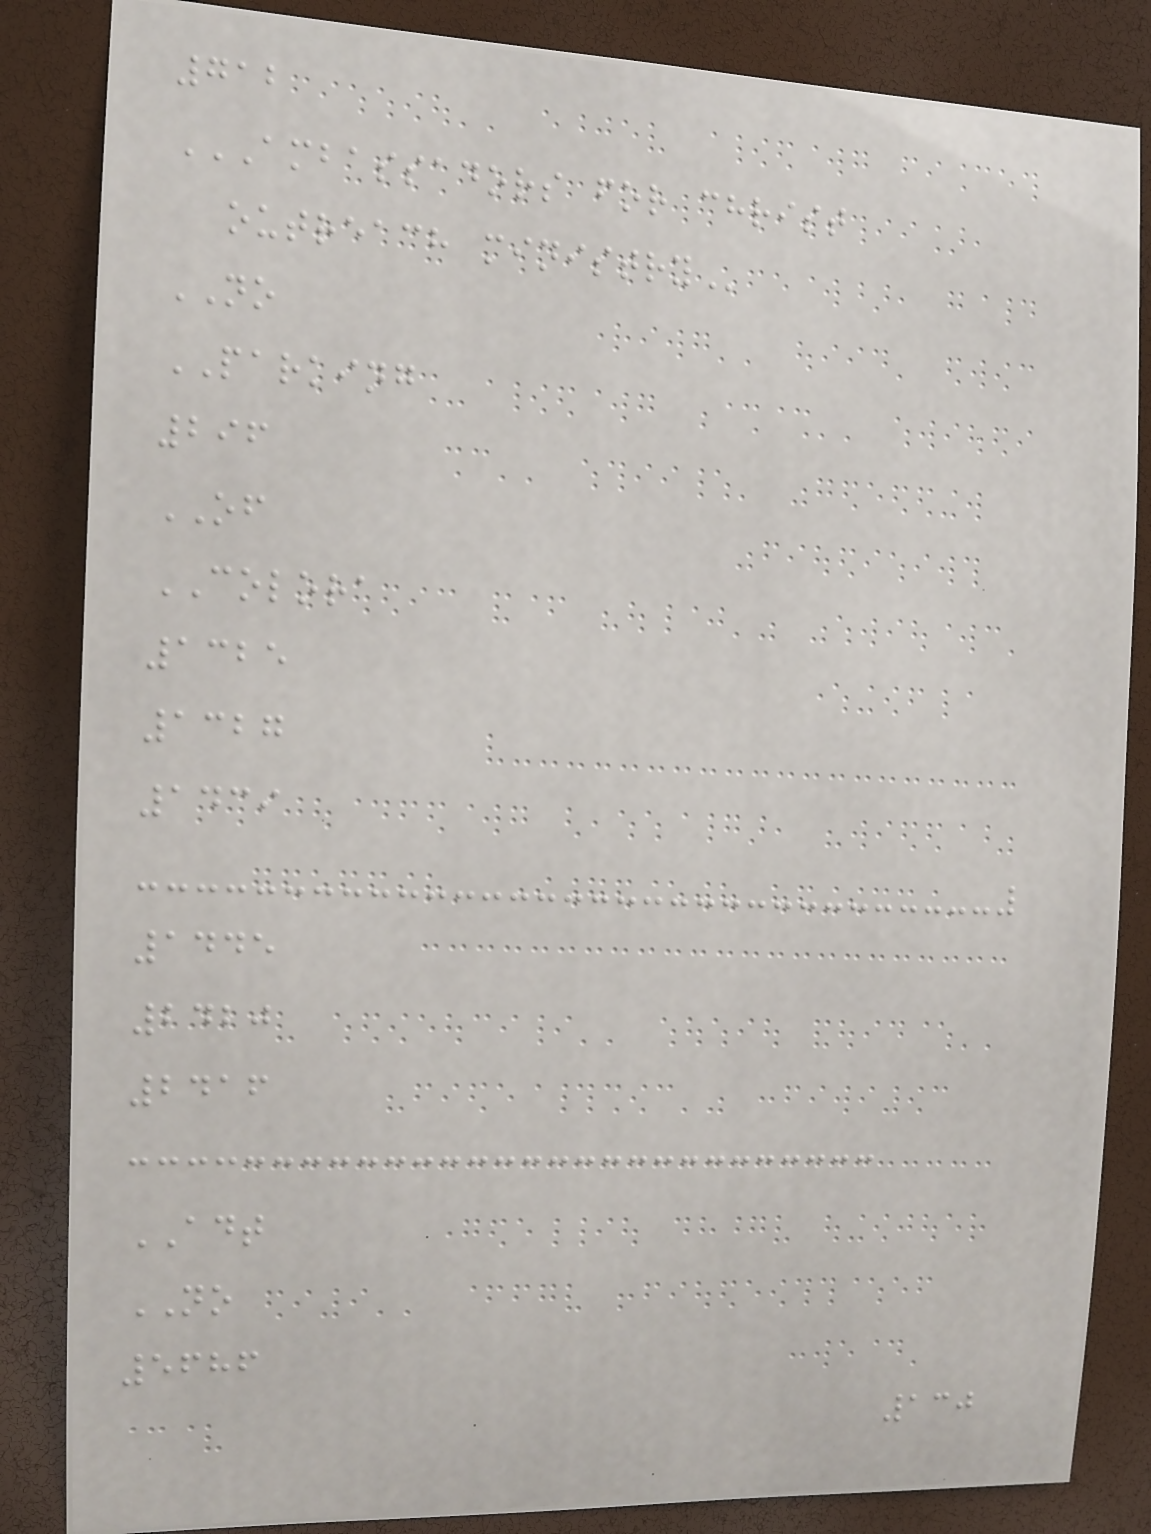712
AMBASSADORS FOR CHRIST
OUTREACH MINISTRY
NO
PARKING
296
OF
COLORA
1325
1327
1439
1445
2420
2416
ADT
NO
5686
130
